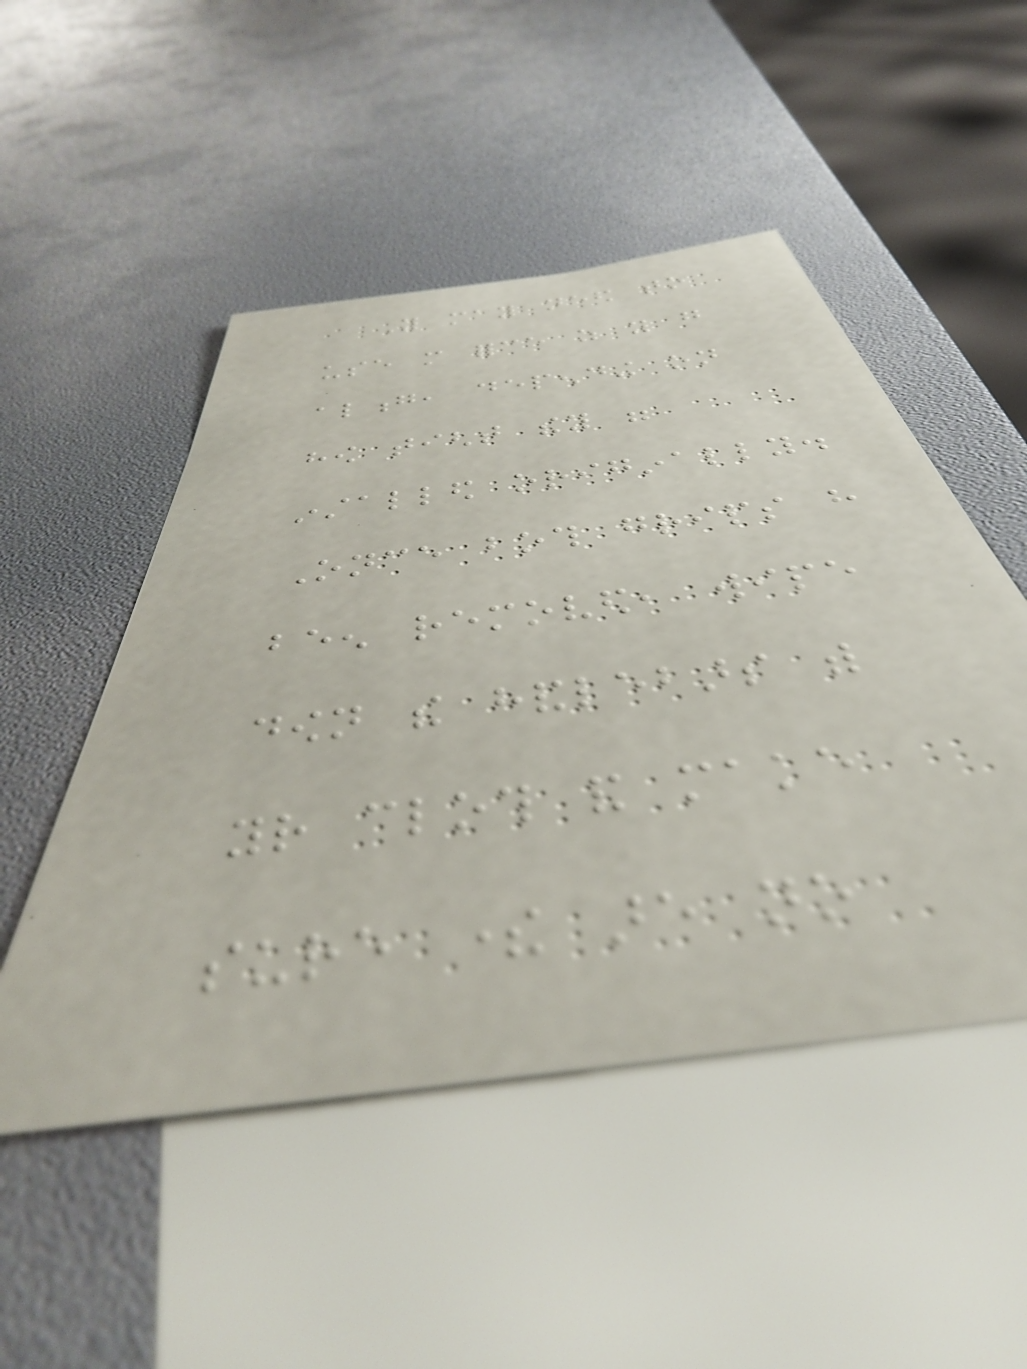You may need to
use more force as you go
along, depending on
how tight they were
installed originally.
Once both grips have
been removed, wipe
down the handlebars with
your cloth and make
sure there are no
